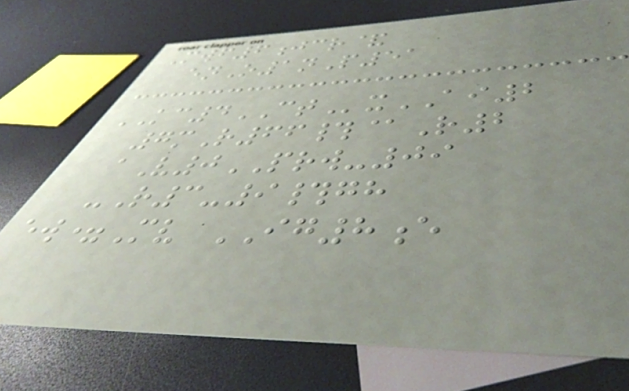Mwf6jcr&
enO1nP51
KC4CTxAI2
7mR66#@R2
aV0PRW-09
-R3-9#gh
ew=Mv IG8e
